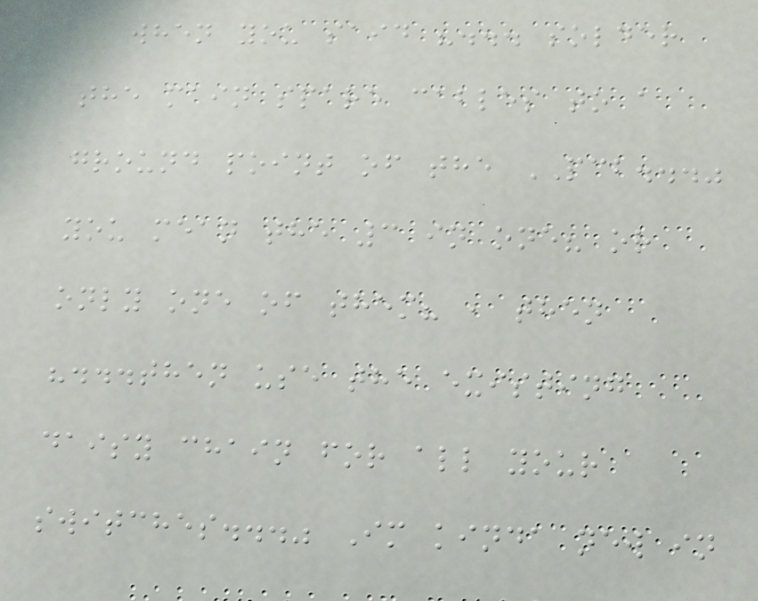when you said "... solder
the main spare cables to a
ground point of the PCB..."
you mean the 3 in one? or
only one of them? , then
"...then use the existing
daisy chain for all your
switches..." Im kinda new in
